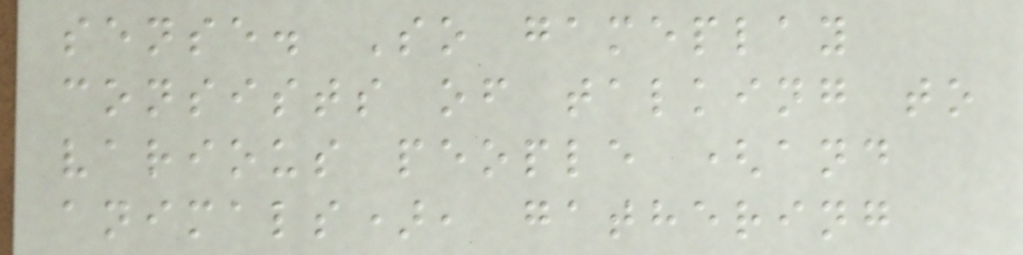sense. So gameplay
consists of talking to
various people (and
animals), gathering
